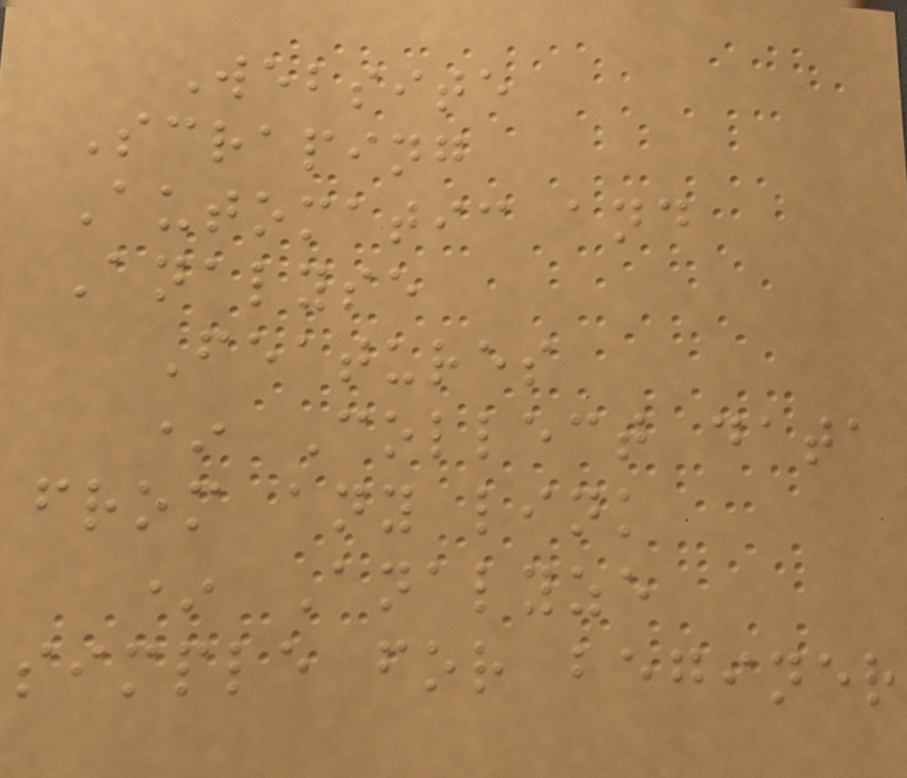Website
Scraping
Automatic and
Analyse
Features
* Collect data
from any link
* Analyze
simple for beginer
